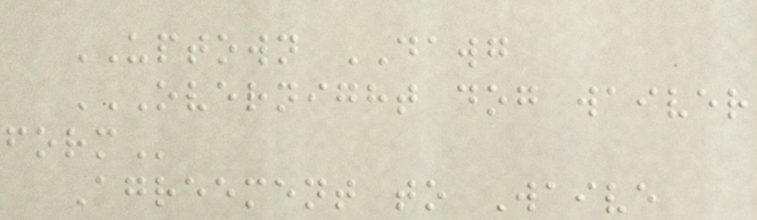UPTOWN DAWG
OVERNIGHT DOG WAIVER
FORM
Agreement to Waive
